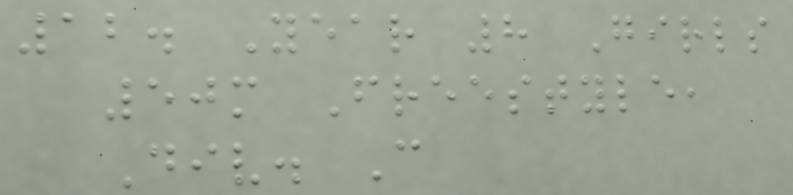12. Year 8 Girls
50m Freestyle,
Div. C
